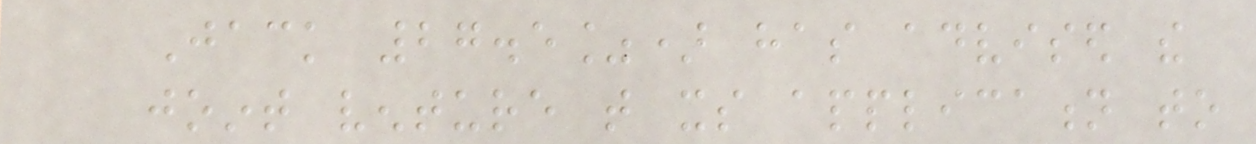Jack 27.5%) has advised the
joint venture that its application to
